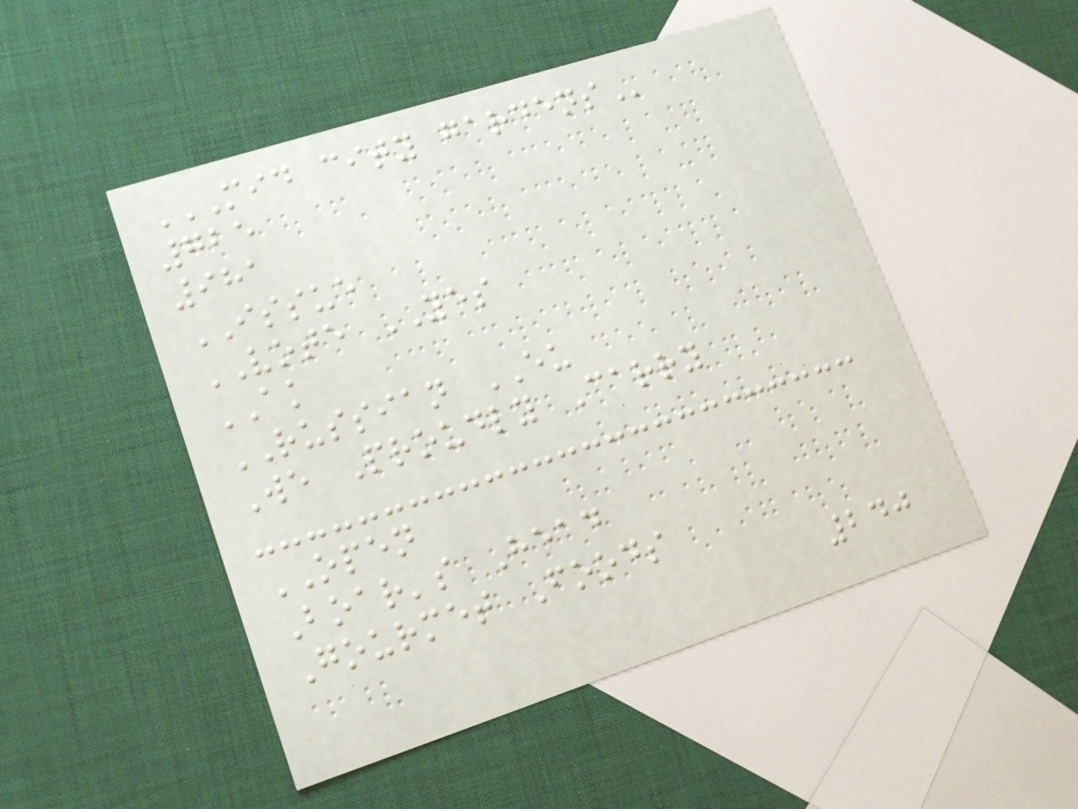MID CITY GARDENS
725
981
ISSUE
VOTE YES
AK
RUSSIAN EU
We Proudly Carry
OPEN
Boar's Head
Gourmet Foods
240
